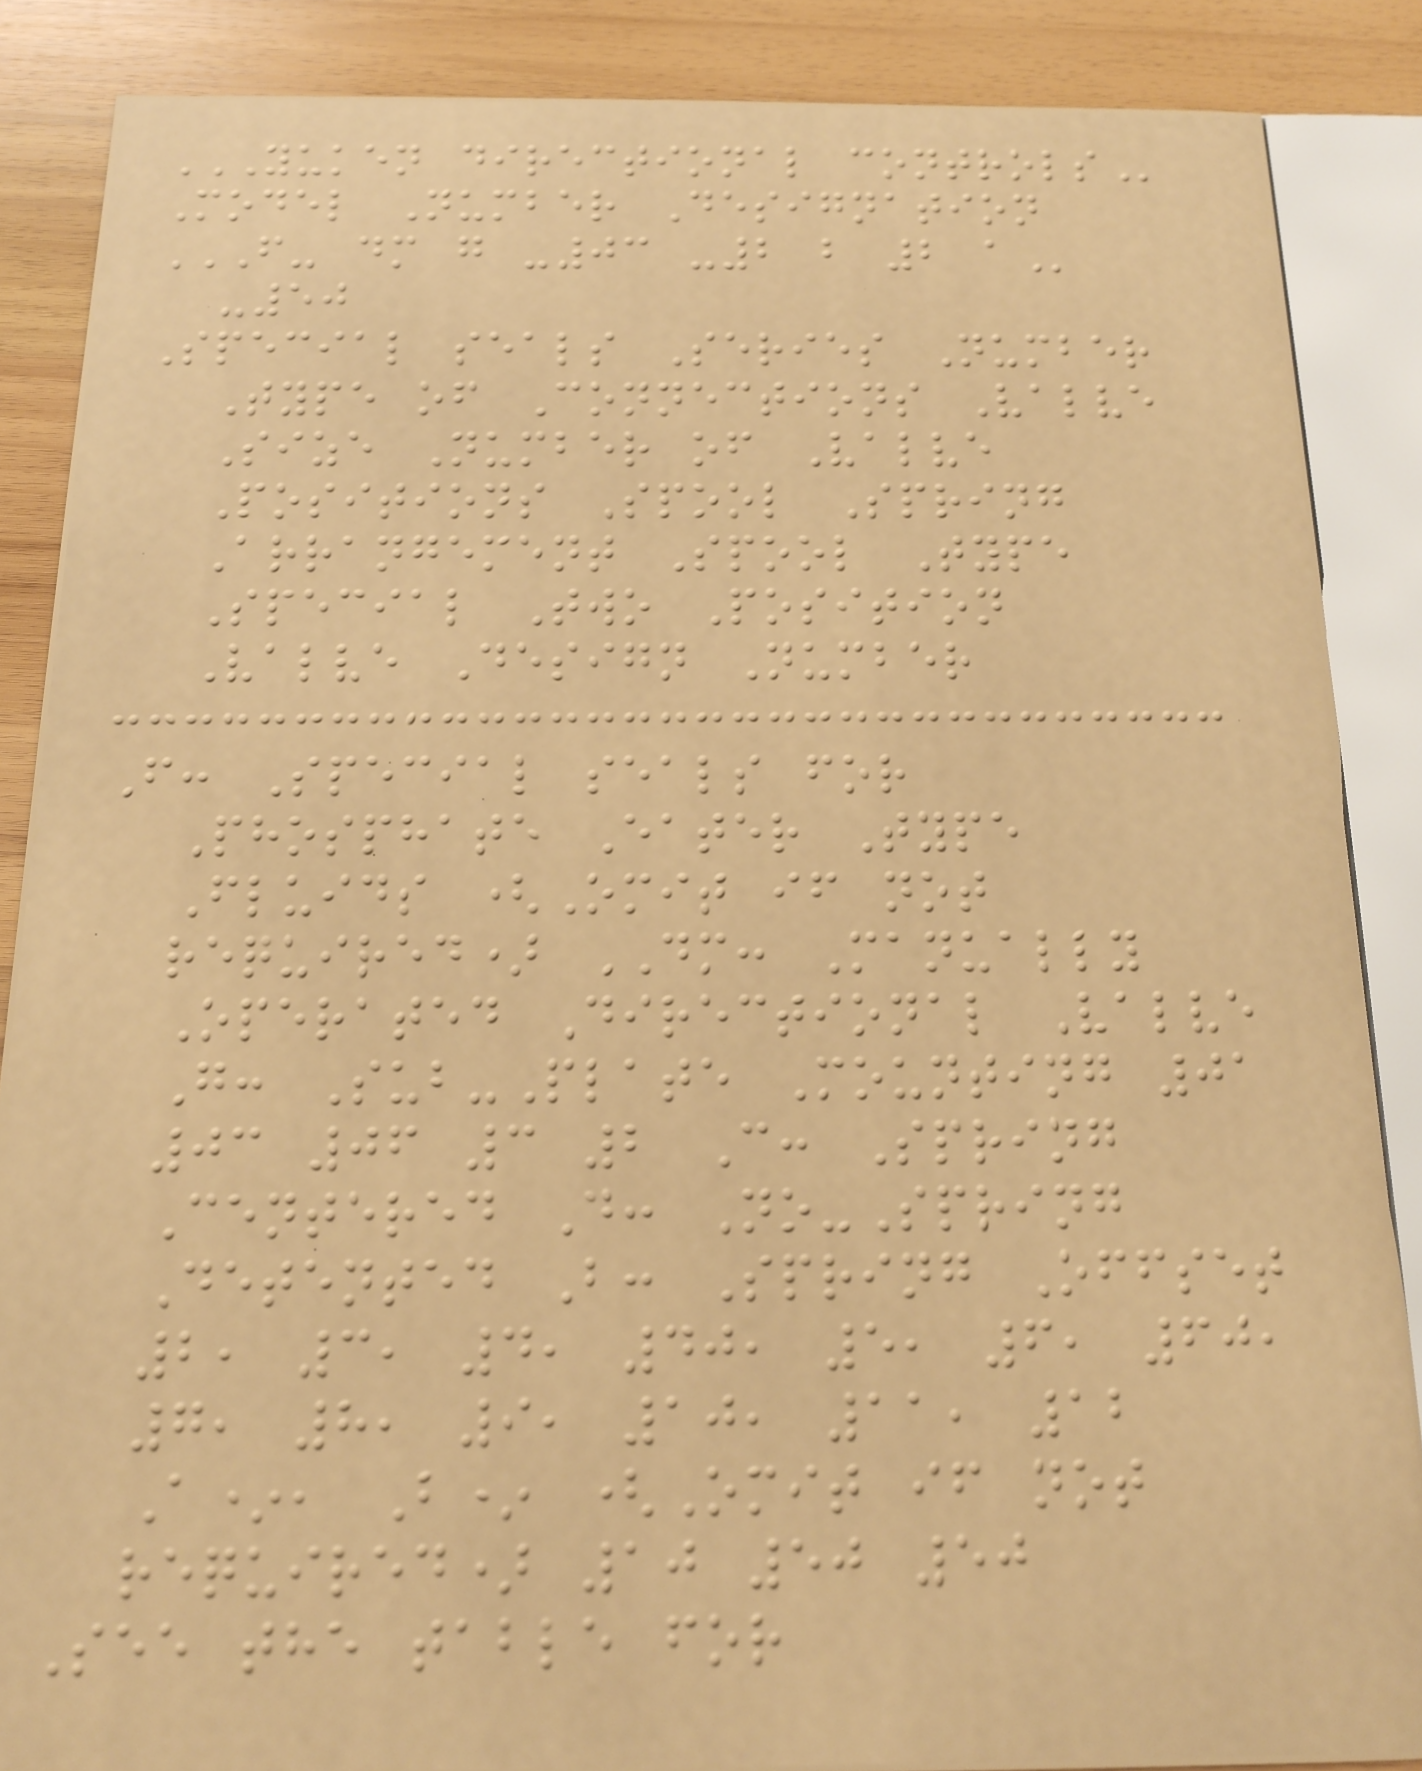YUKEN DIRECTIONAL CONTROLS
Model Number Designation
F- DM G -03 -2 B 2 A
-50
Special seals Series Number
Type of Connections Valve
Size Number of Valve
Positions Spool Spring
Arrangement Spool Type
Special Two Position
Valve Design Number
F: Special seals for
Phosphate Eater Type
Fluids (Omit if not
required) DM: Manually
Operated Directional Valve
G: Sub-Plate Mounting 01
03 06 3 2 C: Spring
Centered D: No-Spring
Detented B: Spring Offset
2, 3, 4, 40, 5, 6, 60,
7, 8, 9, 10, 11, 12
A*, B* (Omit if not
required) 10 50 50
See the table for
